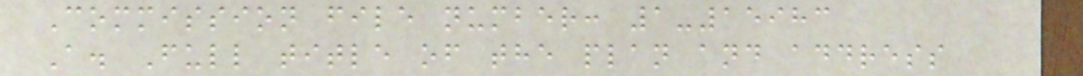Commission file number: 1-15983
A. Full title of the plan and address
